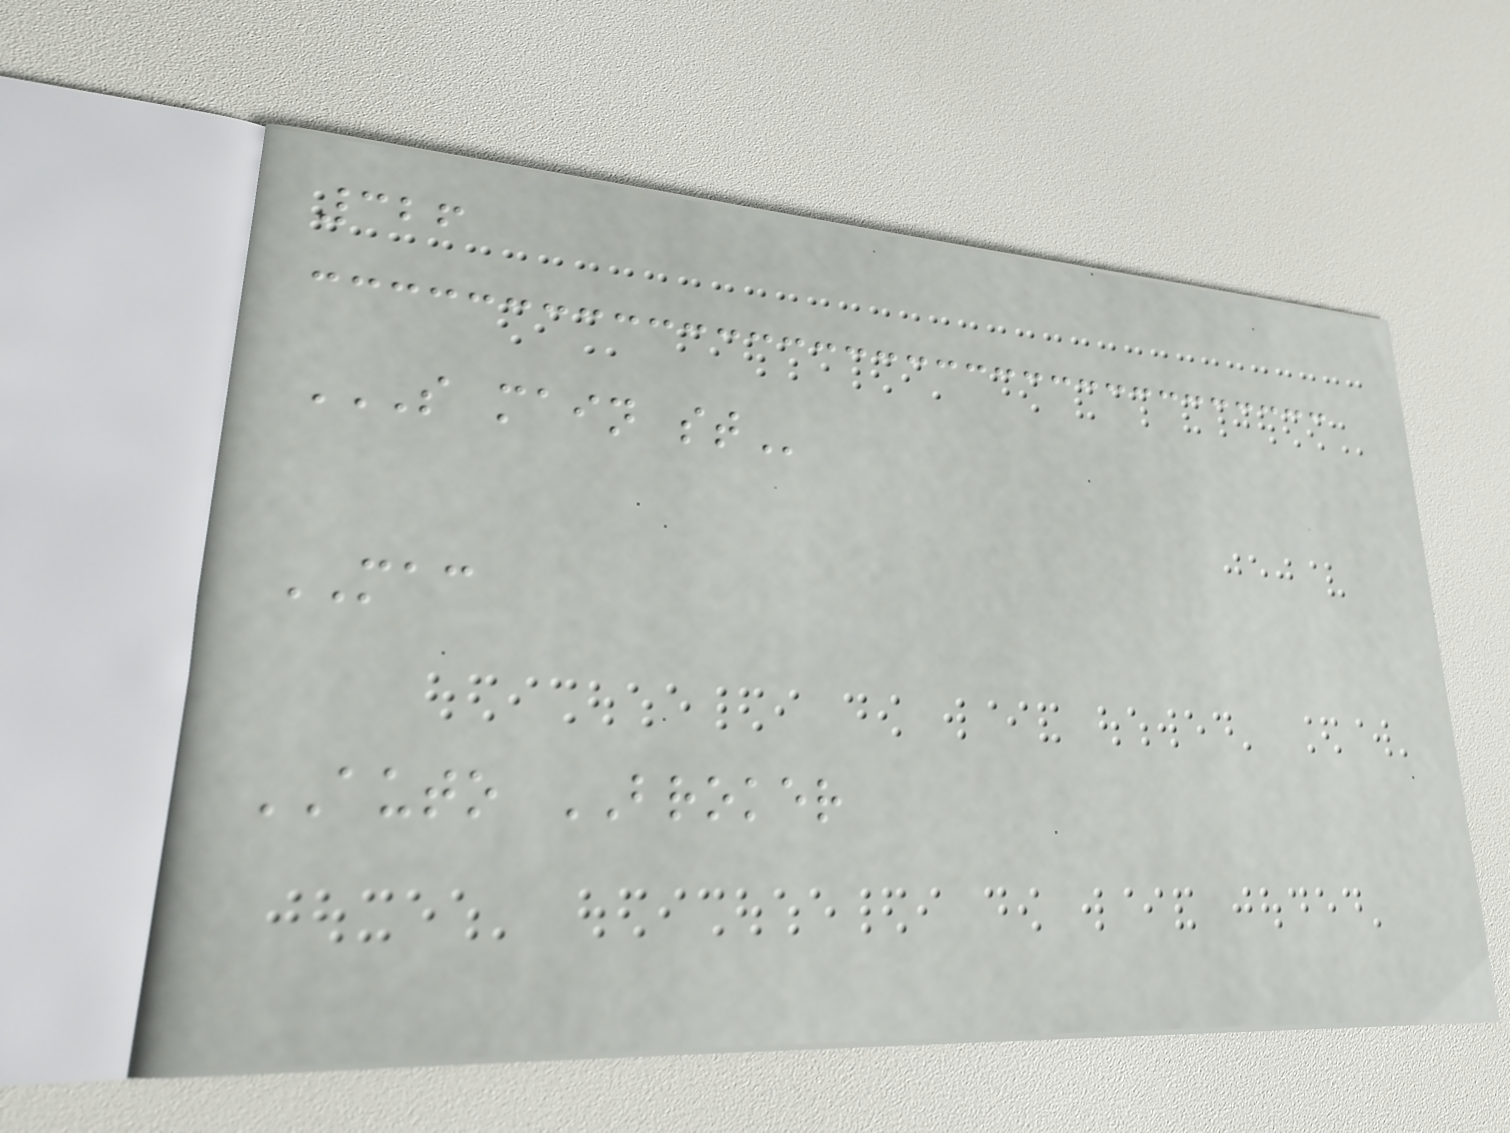326
S MAIN ST
MAC
AUTO BROKER
